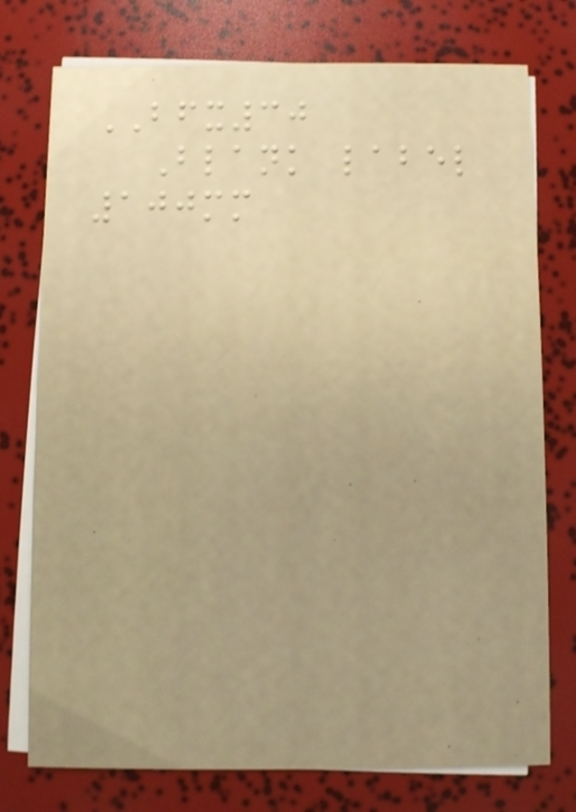BFX30
Blank label
100mm
